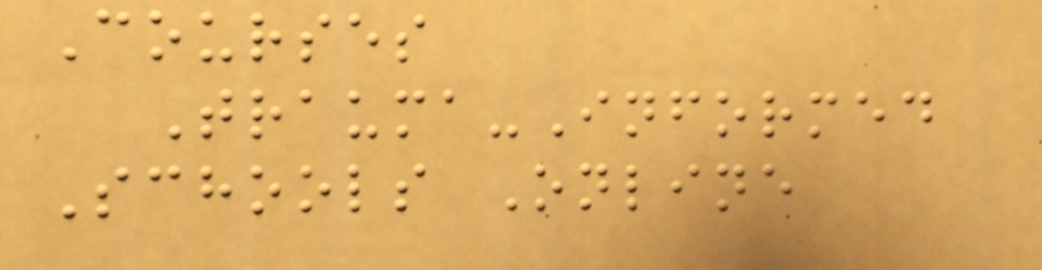Courses
Trauma-Informed
Schools Online
